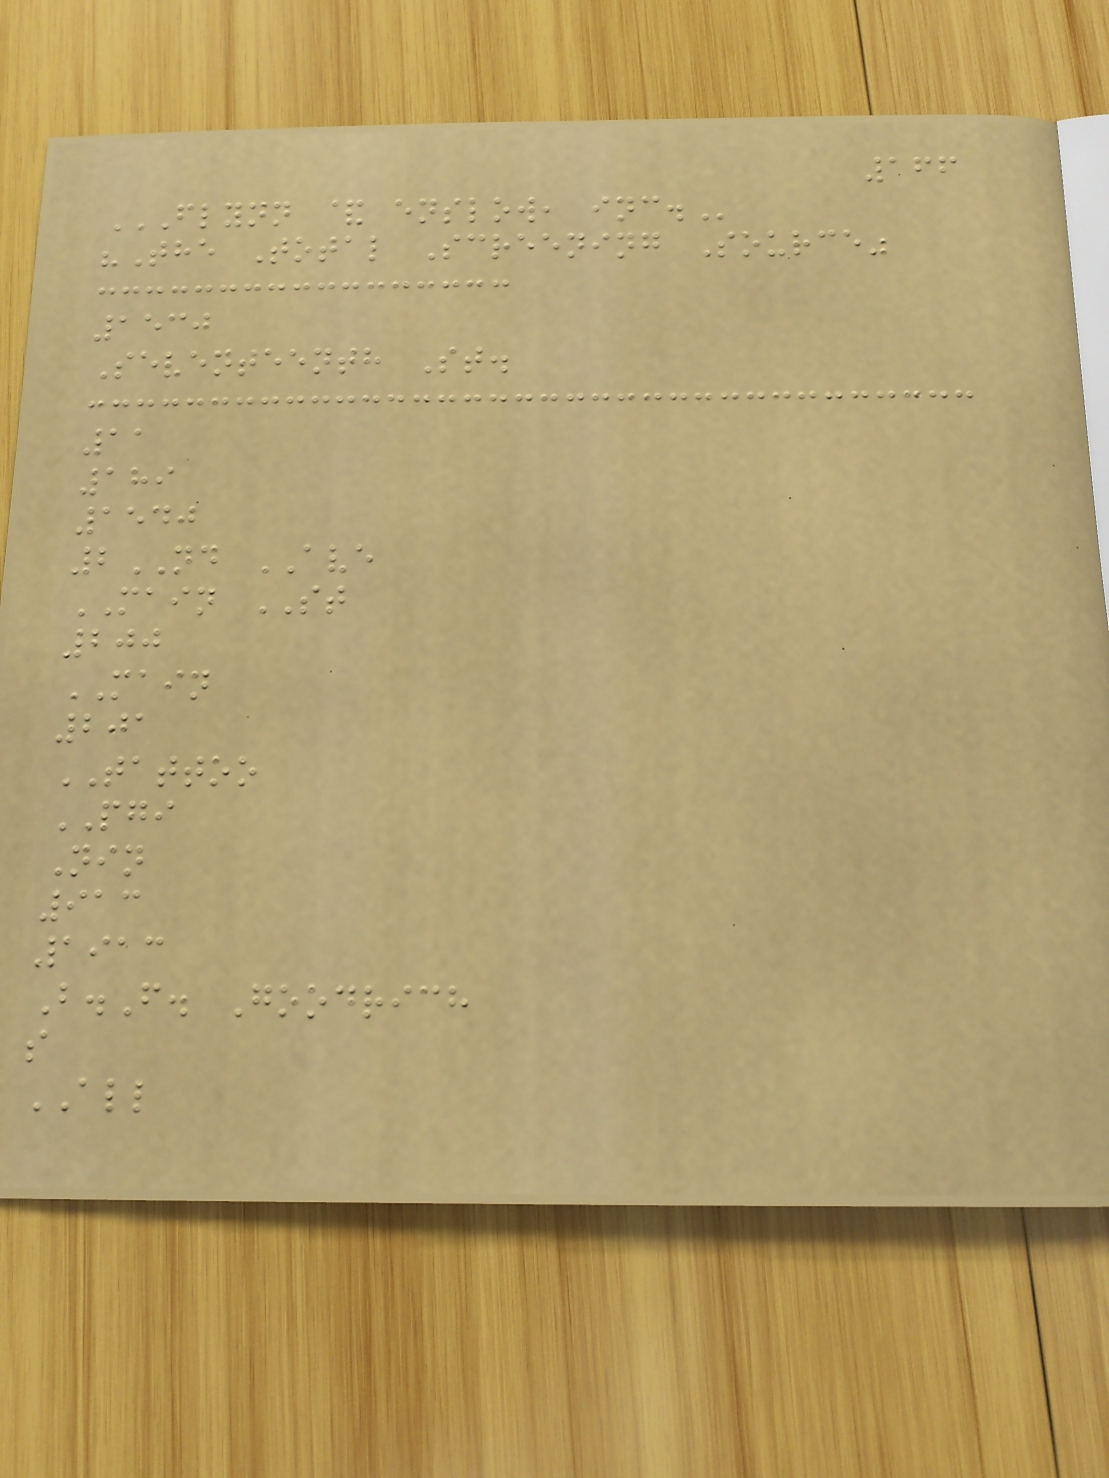166
FLYNN & ENSLOW, INC.
"The Total Screening Source"
1530
Seventeenth St.
11
189
1540
2ND AVE
MAIN ST
200
MAIN
201
TATTOO
PGI
Nin
913
1913
B.F. Goodrich
s
ALL
